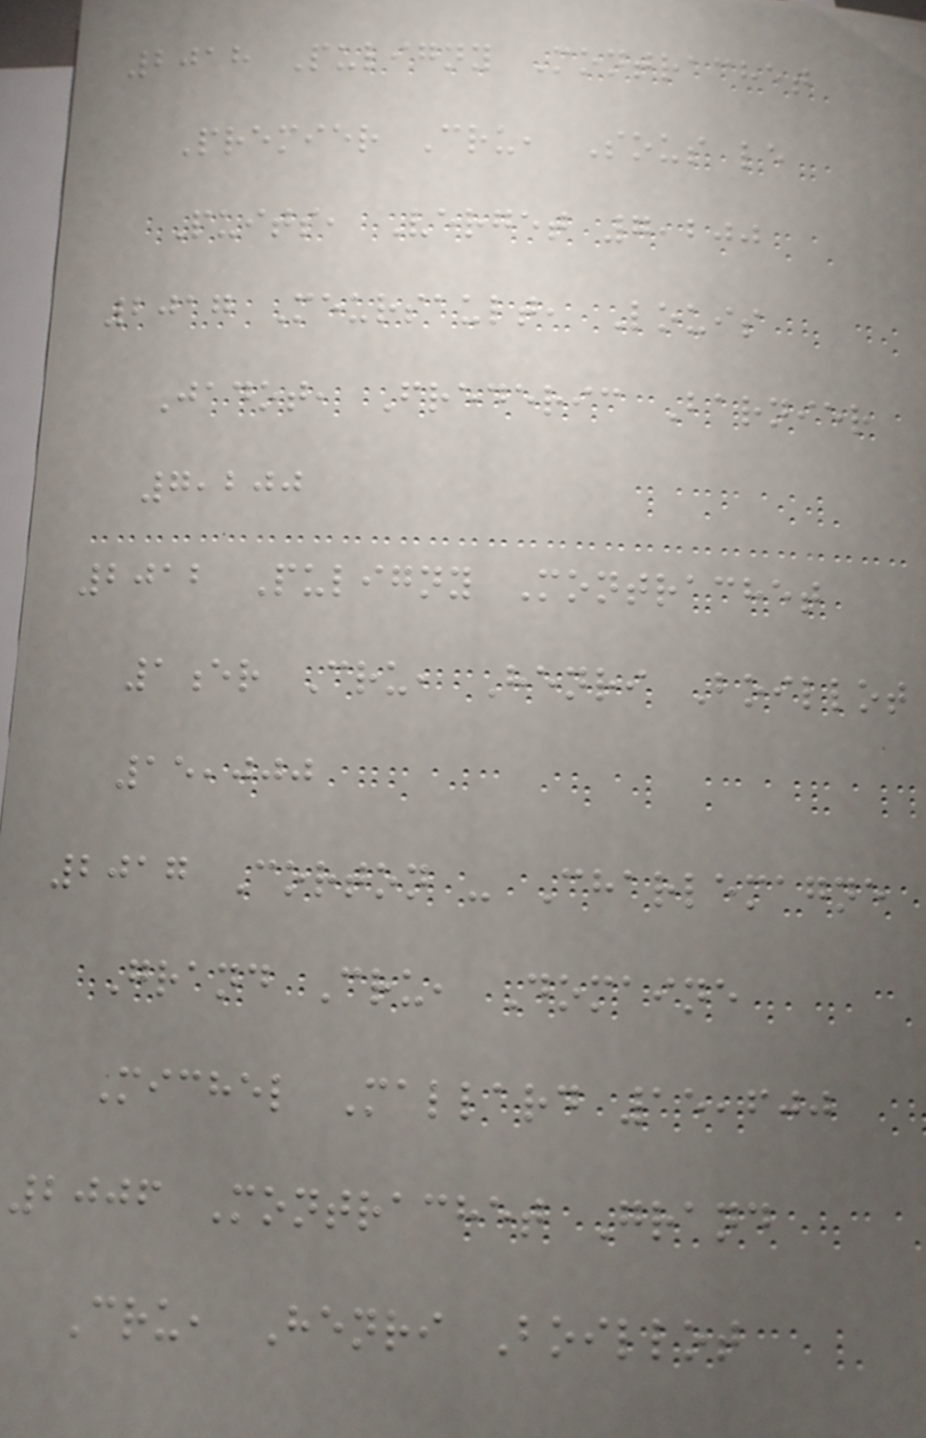2018 Puligny Montrachet
Premier Cru, Sous le
Puits, Verget 7,200
2017 Meursault, Louis
Jadot, Frederic Barnier
7,200
2012 Puligny Montrachet
1er Cru, Henri Boillot
15,000
2017 Corton - Charlemagne
Grand Cru, Domaine
Michel Mallard 15,600
2006 Montrachet Grand
Cru, Henri Boillot
